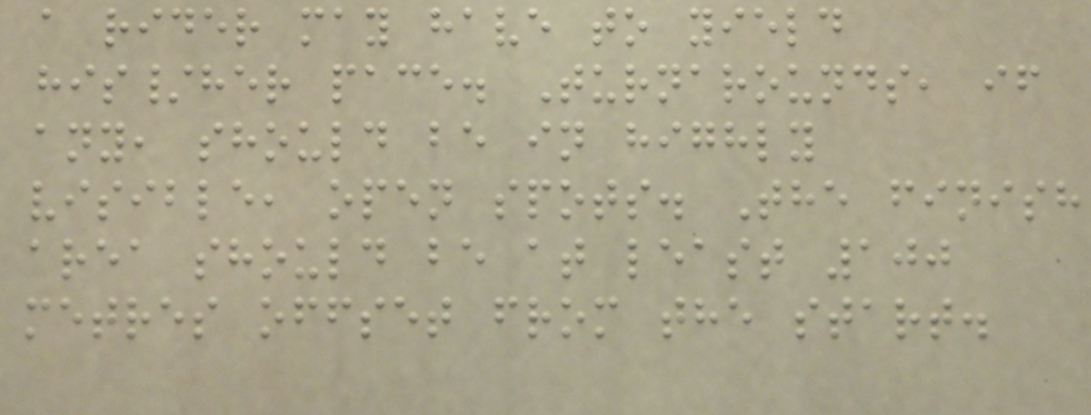a rider may have to yield
his/her pace. Turnarounds, if
any, should be in highly
visible, open spots. The finish
area should be at least 100
metres offset from the start.
